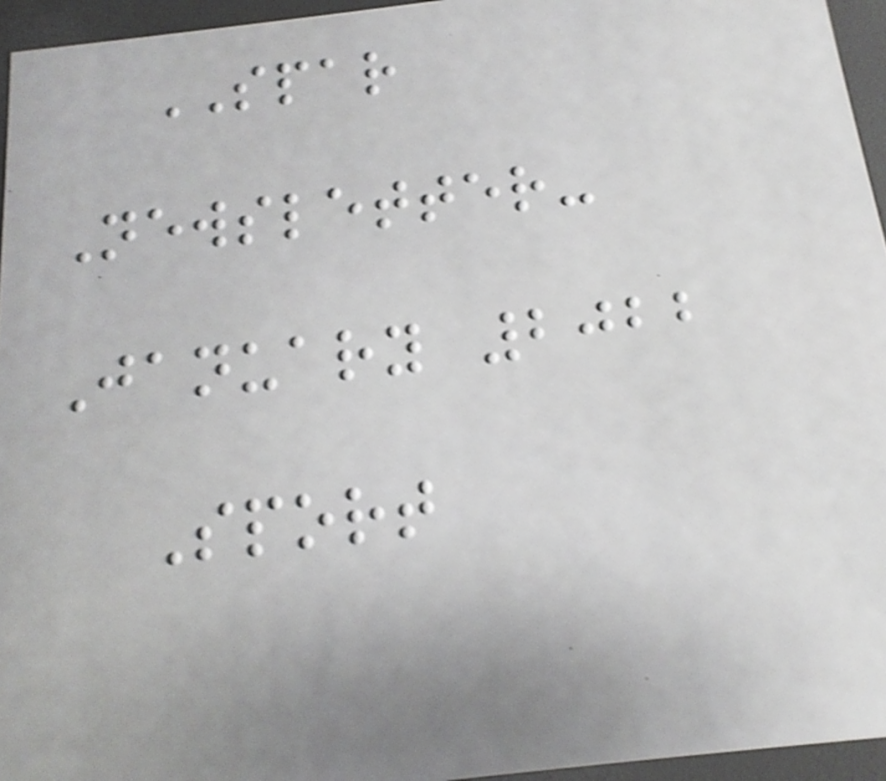SPAR
Newsletter-
January 2022
Sport
